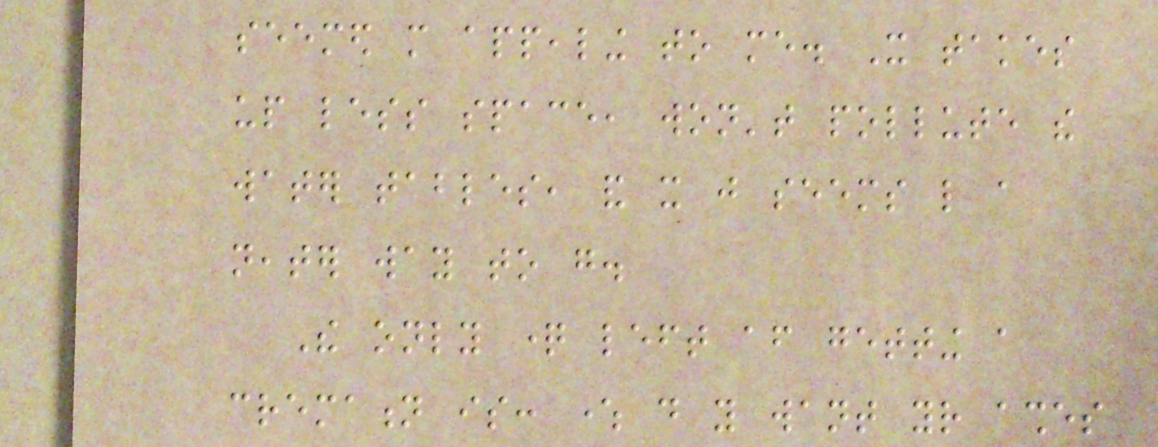seemed more appealing to me. It takes
up less space, won't pollute the
water tables, and it just seems like a
neater way to go.
The only question left after getting a
cremation is: where do you want your ashes
